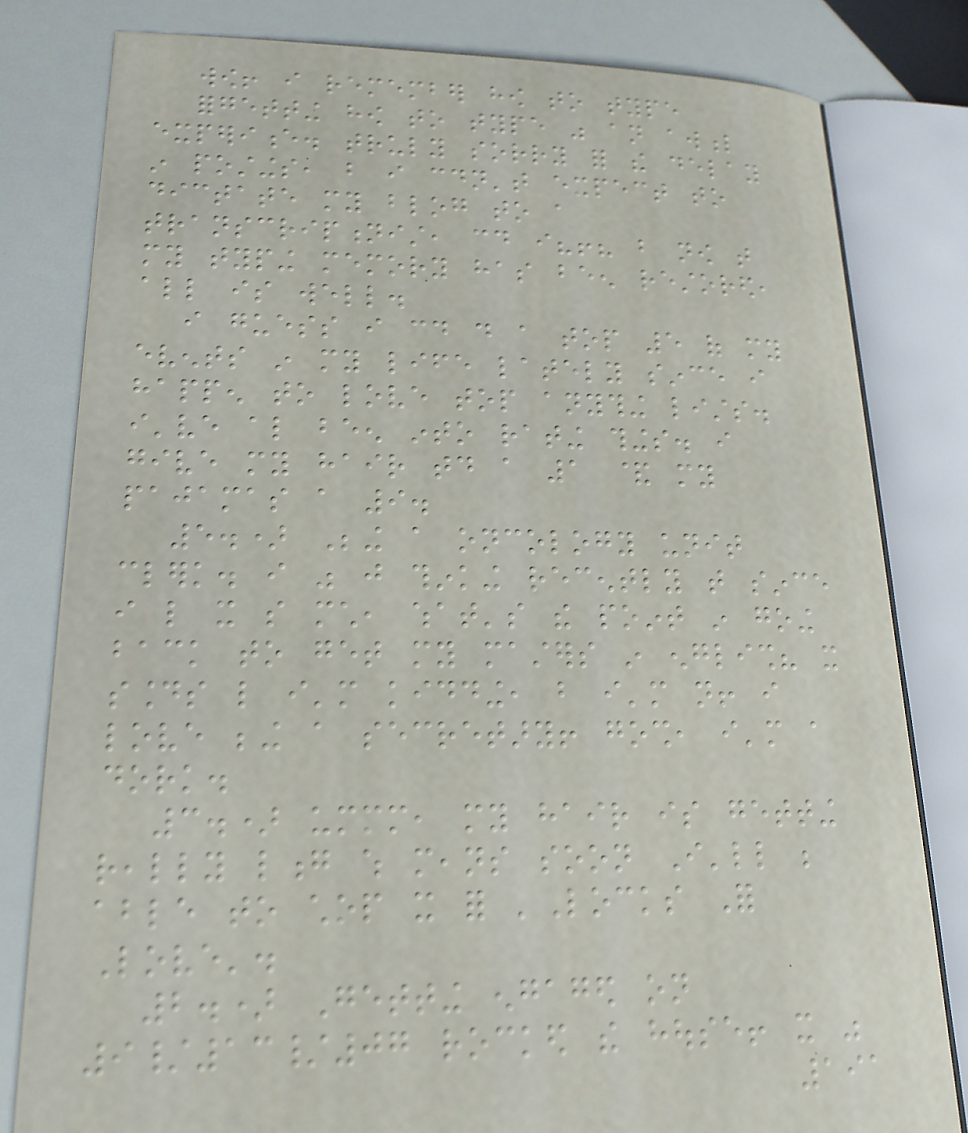wow! i remember how to type
forgetting how to type was an awful
experience. truly sorry for the delay
in postings, but i couldn't expect to
dictate my blog to a
transcriptionist, could i?!? but now that
my typing memory has been restored,
all is well.
i guess i could do a top 5 of my
events in my life lately since i
happen to love top anything lists.
i've also been into rating things. i
give my hair today a 1 & my
pajamas a 9.
5.) Being a oncology unit
clerk. i was just thinking recently that since
i like it so much, what's the point in going
back to get my masters in english? it
sounds like i'm kidding, but i'm not! i
love being a secretary! gosh, i'm a
dork.
3.) ummm, my hair is getting
really long which means soon I'll be
able to chop it for 'Locks For
Love'.
2.) Getting engaged on
9/13/07 rocked the house! it was
191
